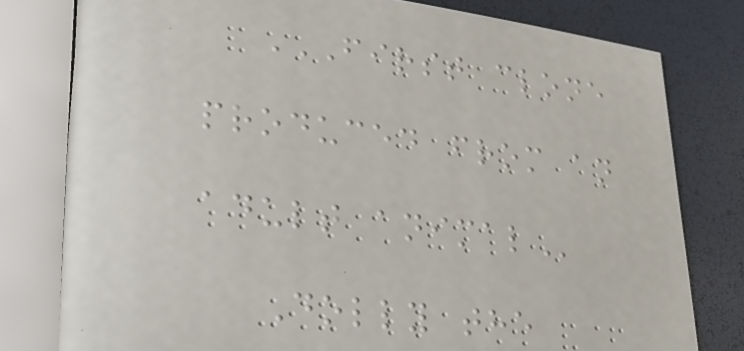FIRST CLONE
PRODUCED FROM AN
ADULT ANIMAL
Dolly the
